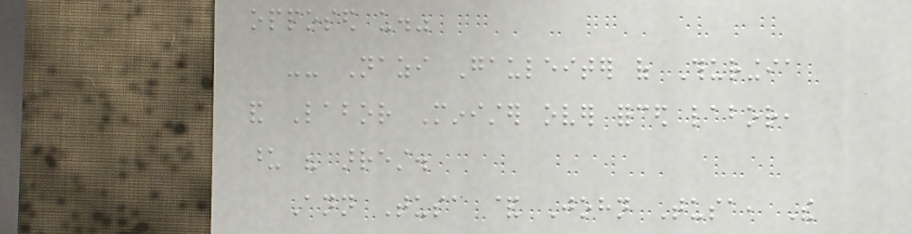opposed us."
-- Nazi Gauleiter of Thuringia
and Labor Minister over forced labor,
upon his arrest.
Ann Tusa & John Tusa, The
